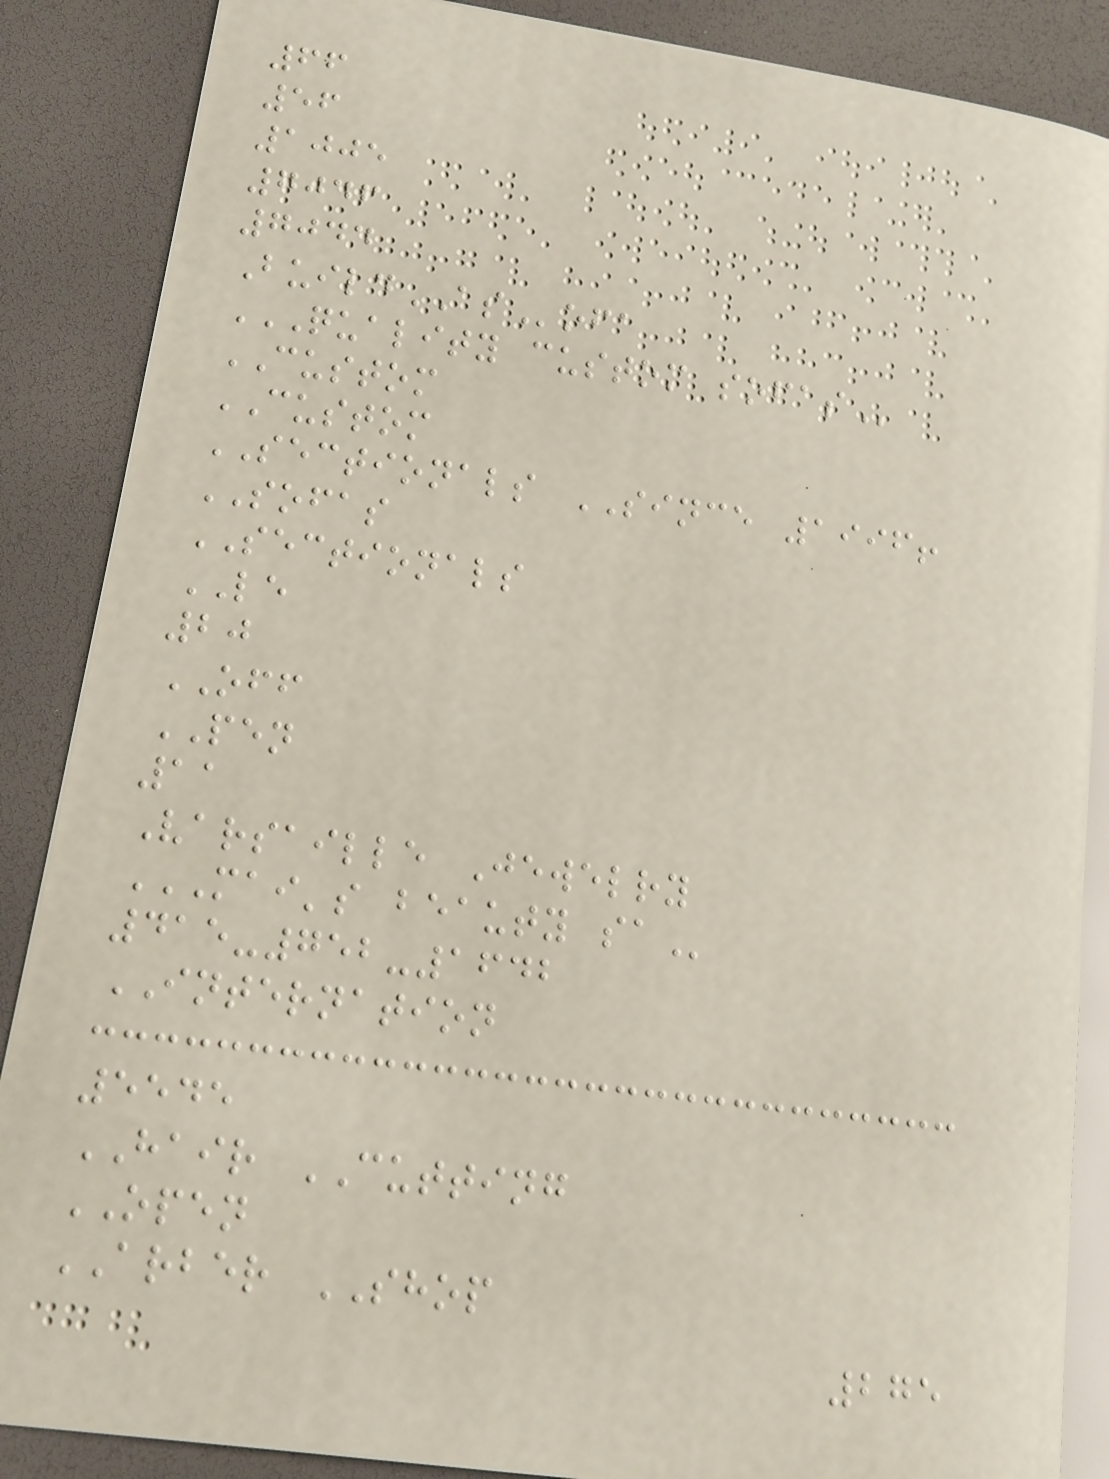66
56
1005
7046
7044
BuildASofa
QUALITY CUSTOM SOFAS
CUSTOM
CUSTOM
SECTIONALS SINCE 1996!
SOFAS
SECTIONALS
LE
20
OFF
PEN
11
Varsaille Jewelry
MAI'S BEAUTY SA
415-752-1642
INTERNATION
5545
HAIR CUTTING
OPEN
ARBER SHOP
275
